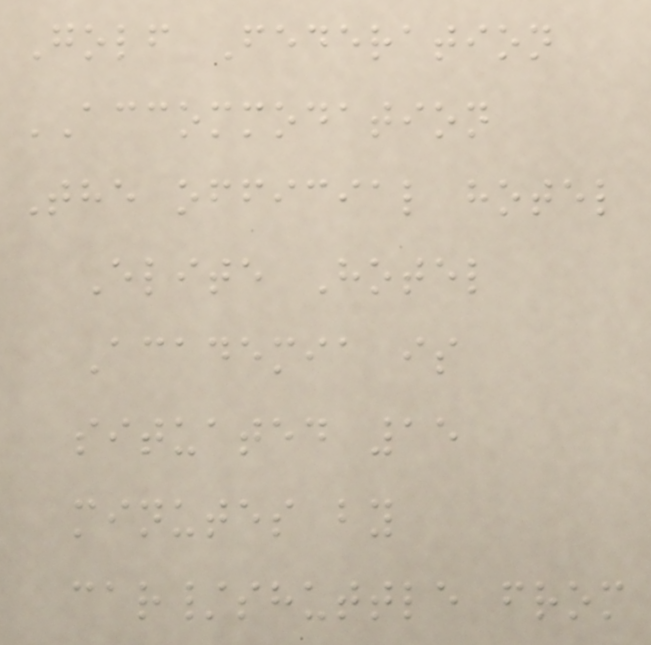Golf Federation
ACCOMMODATION
The official hotel
Elite Hotel
Academia is
situated 15
minutes by
car/shuttle from
